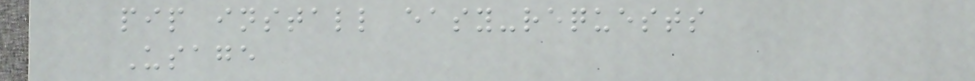pip install easy-requests
Usage
